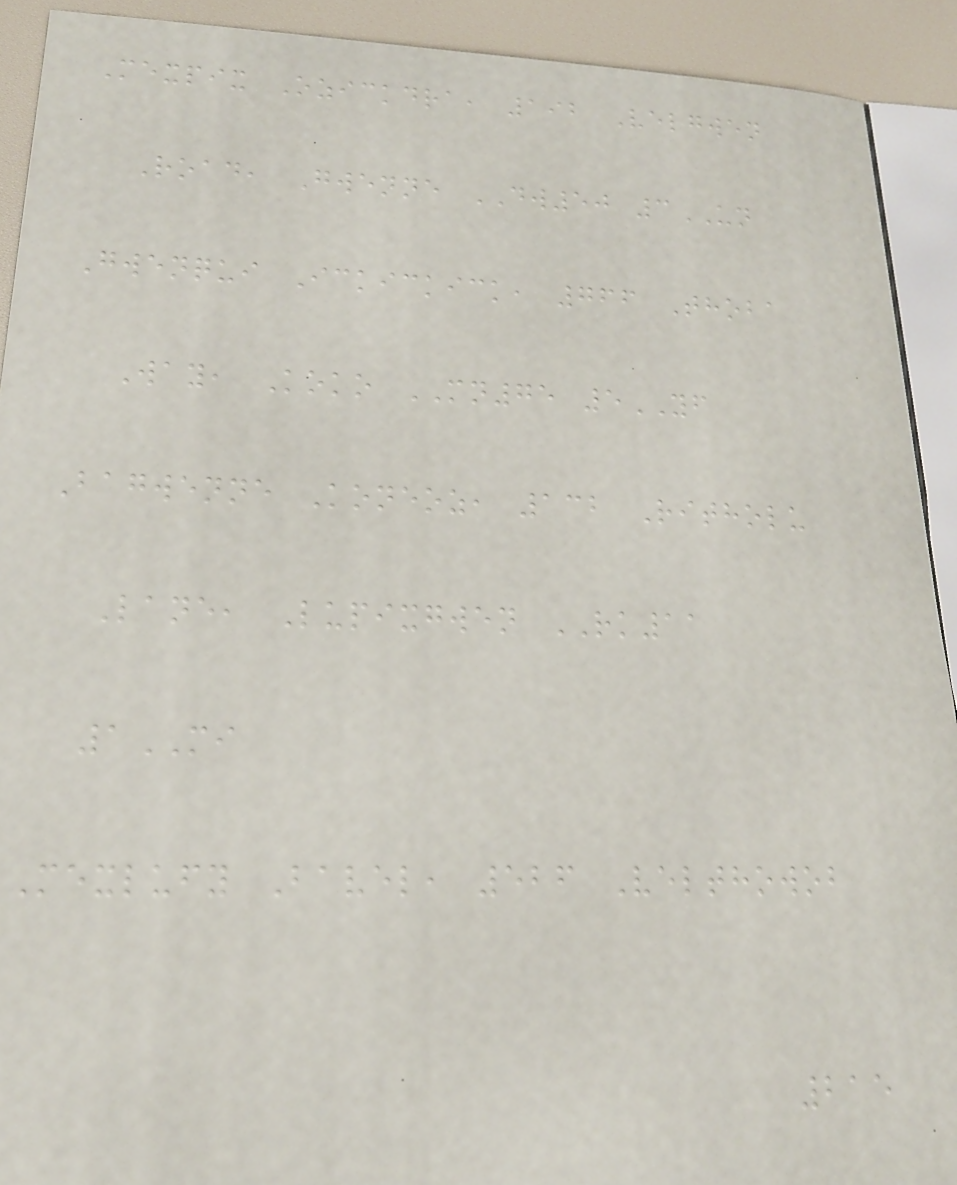Mexpix Ozickdra, 192 Velgwen
Road, Gwenne DW50 3UN
Gwenqui Ickickick, 766 Thoba
Way, Koko MN75 5YF
Bagwenne Koneoz, 132 Ritholu
Lane, Lupixgwen RK11
1MI
Mexlufy Bavel, 526 Velthowob
215
